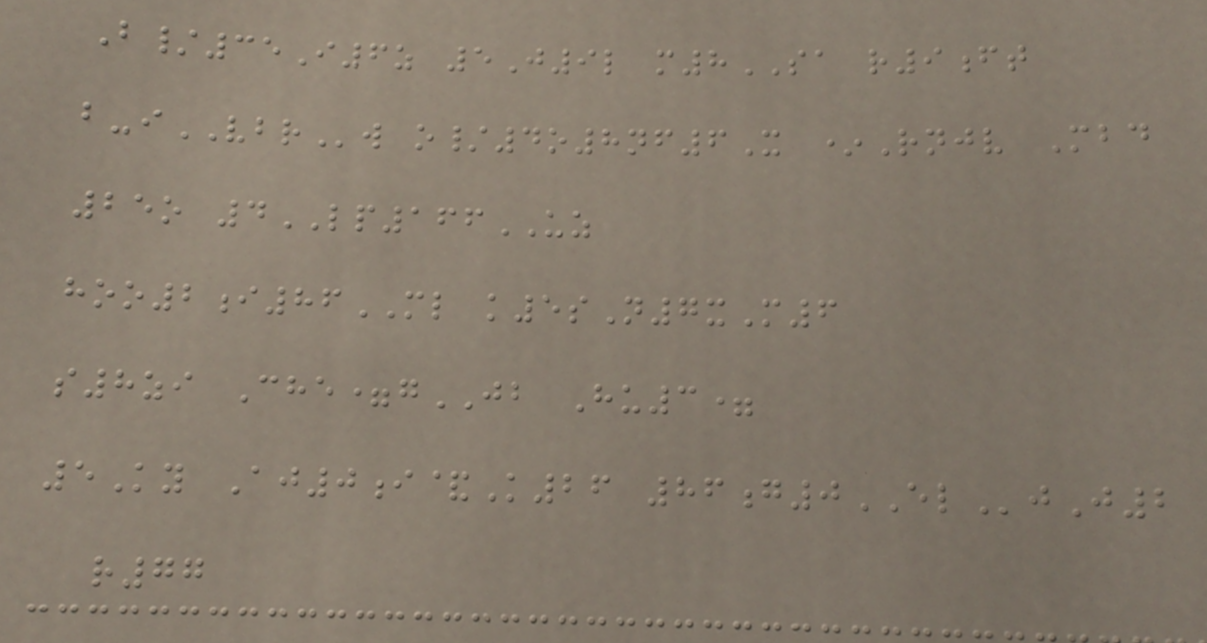B/35I6z 5J9l m8SA r9ft
b-iVBRw o/4o8nf6X *Rnjv Mbd
25o 4LP166UZ
hoo2i86ML k5sN7xM6
s8zi Che=gJB Hu3=
5Ky Aj0i&K26 86g0ELjJ2
r77
